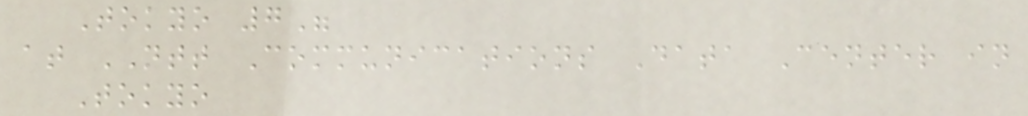Tokyo 7"
at NTT Communications Data Center in
Tokyo
